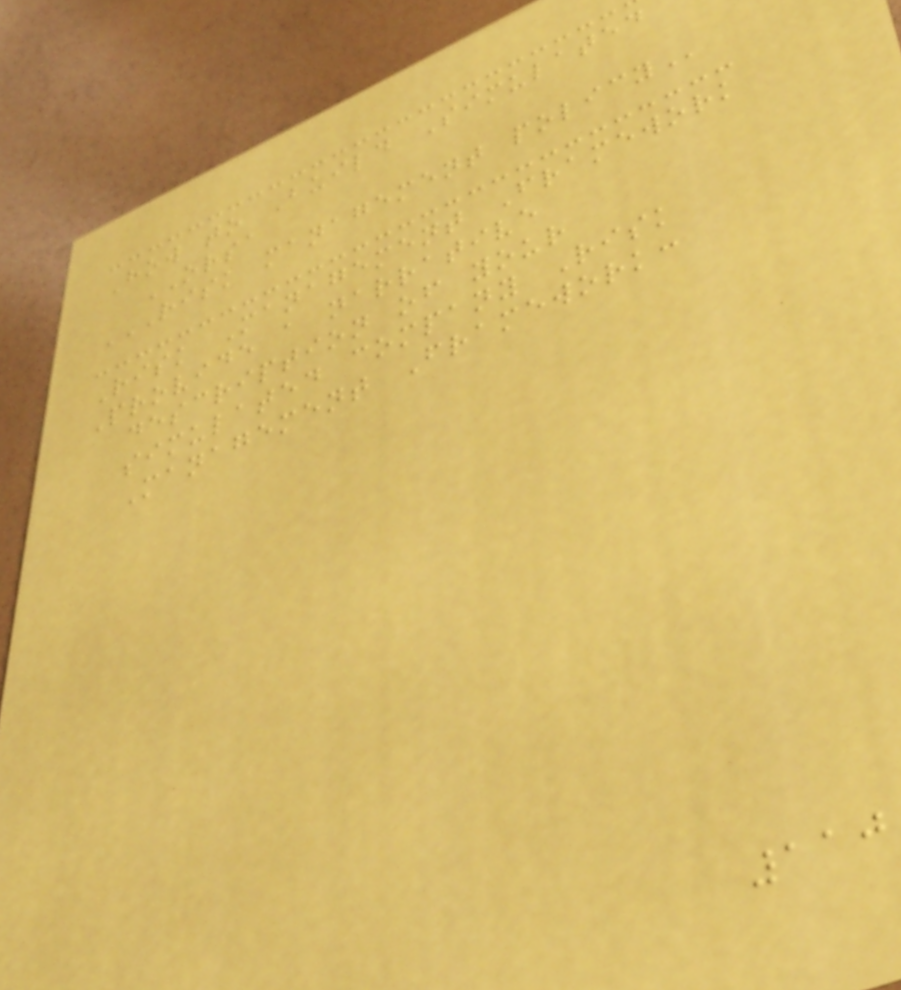How to Build Simulated
ORSA
RISK MANAGEMENT POLICY
Risk Management Framework
Provide a narrative
description of your
simulated company Risk
Management Framework:
110
